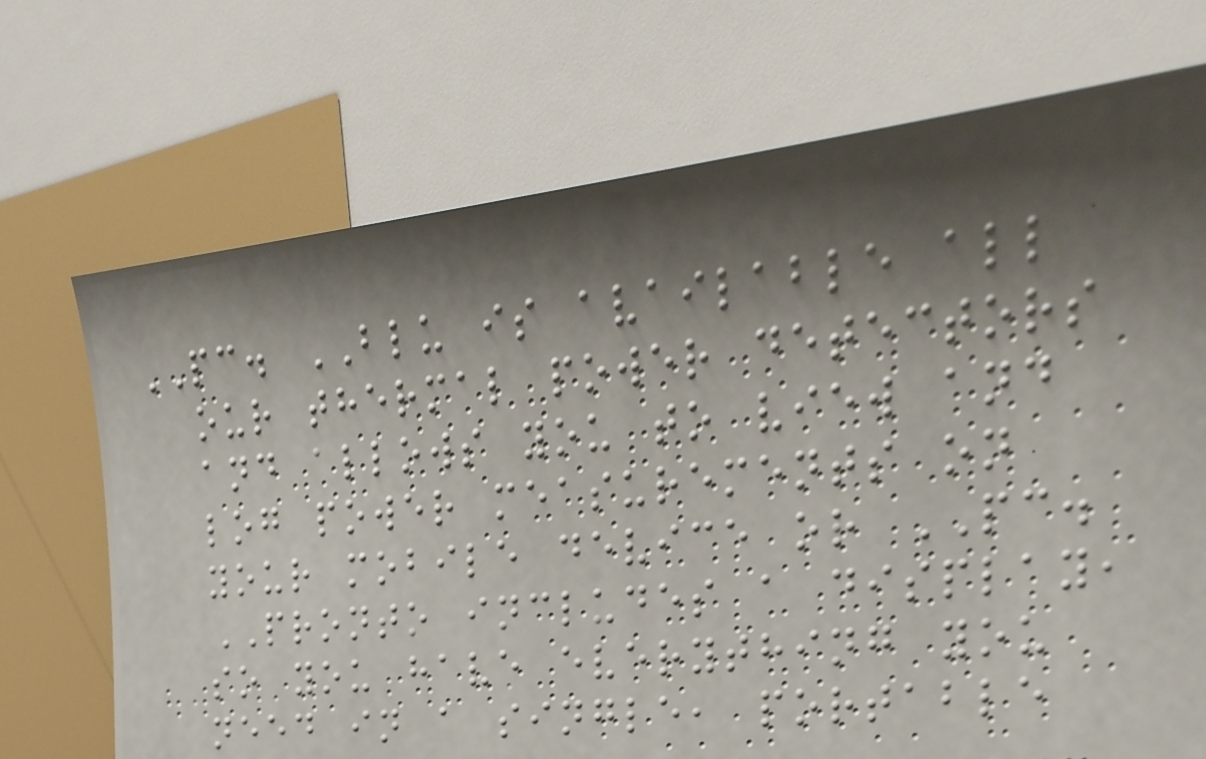PC. BLU is available all
our thermal power detectors
and allows you to view and
log power measurements on
your mobile device or PC.
PRONTO includes a display,
so you have everything you
need in a single, portable
